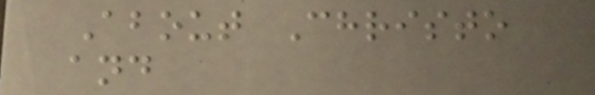About Christo
and
